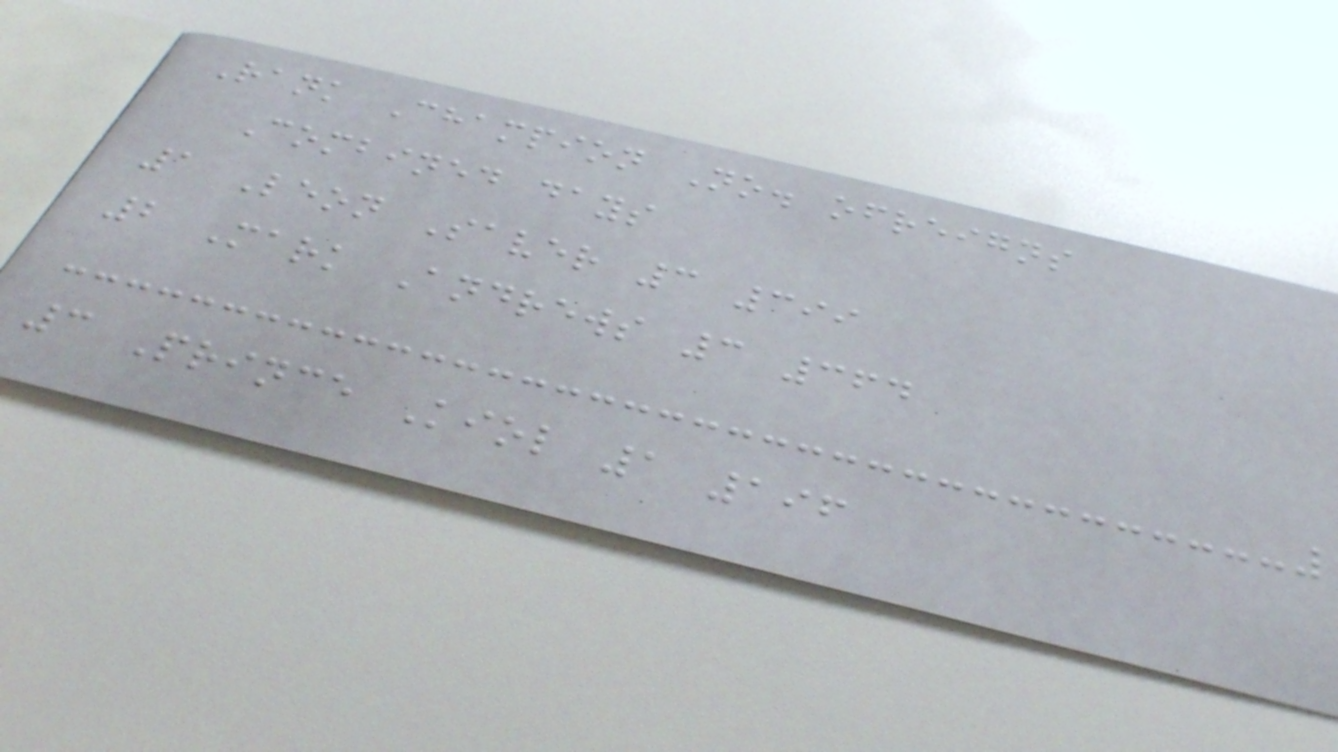Rank Champion No. ofreigns
Combined days
1 Leon Saver 3 399
2 Mark Andrews 3 364
3 Prince Kiol 1 196
